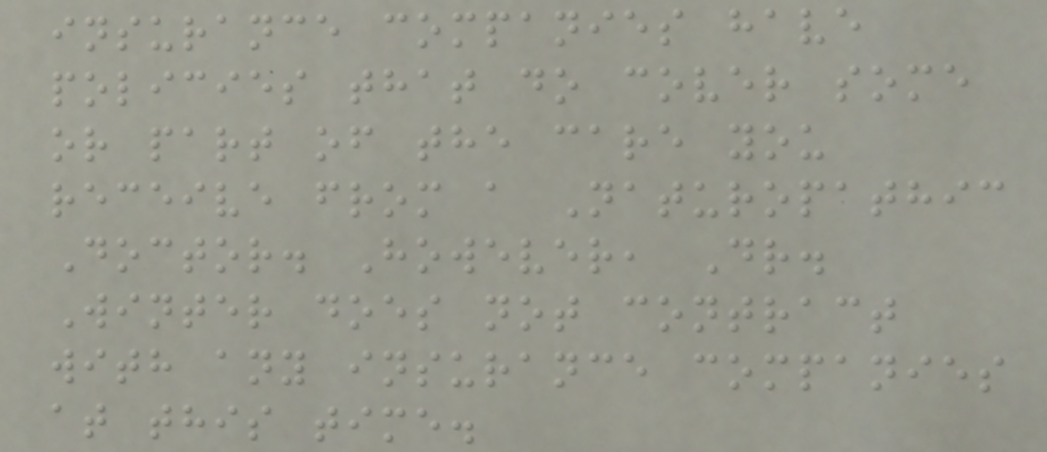insurance companies have
policies that do cover some
or part of the care you
receive from a Naturopathic
Doctor. However, Dr.
Winter does not contract
with any insurance companies
at this time.
